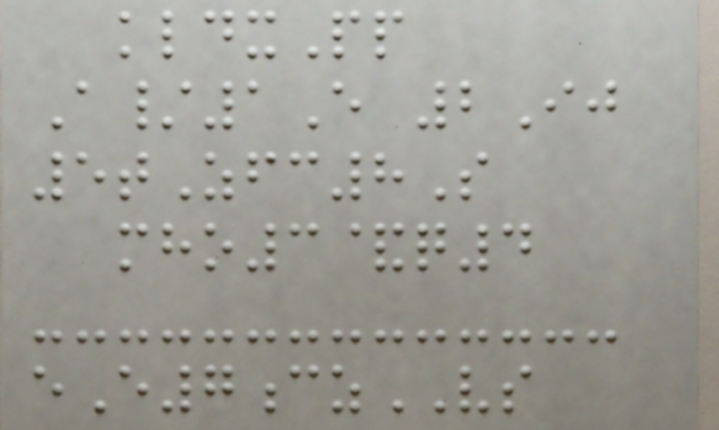kldxPp
A/1E 2Ij
5tZfc8S
mho3&q4
eE7czVS
